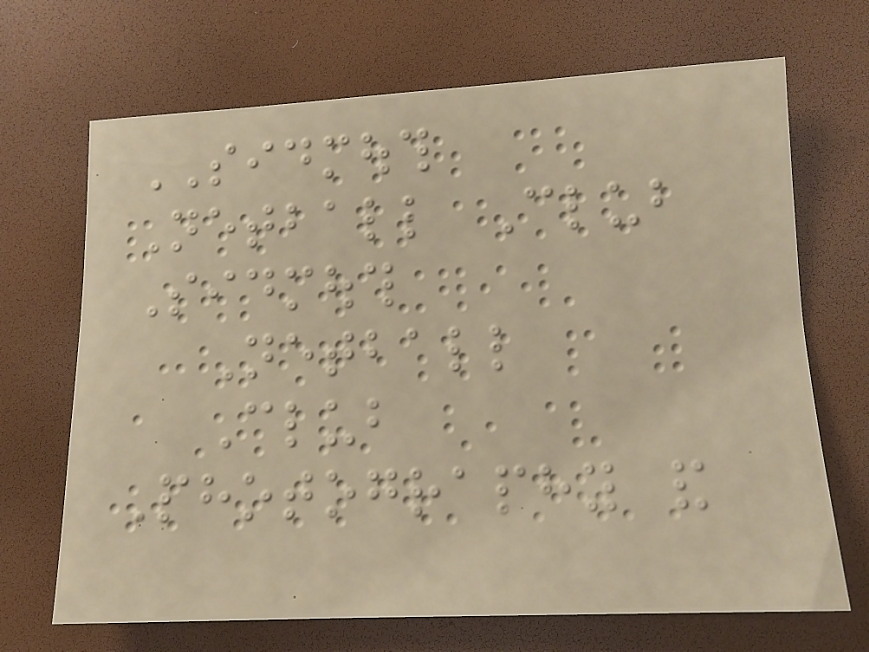SIDMOUTH
Netball Club
Sidmouth
Netball
Club
Photography and
